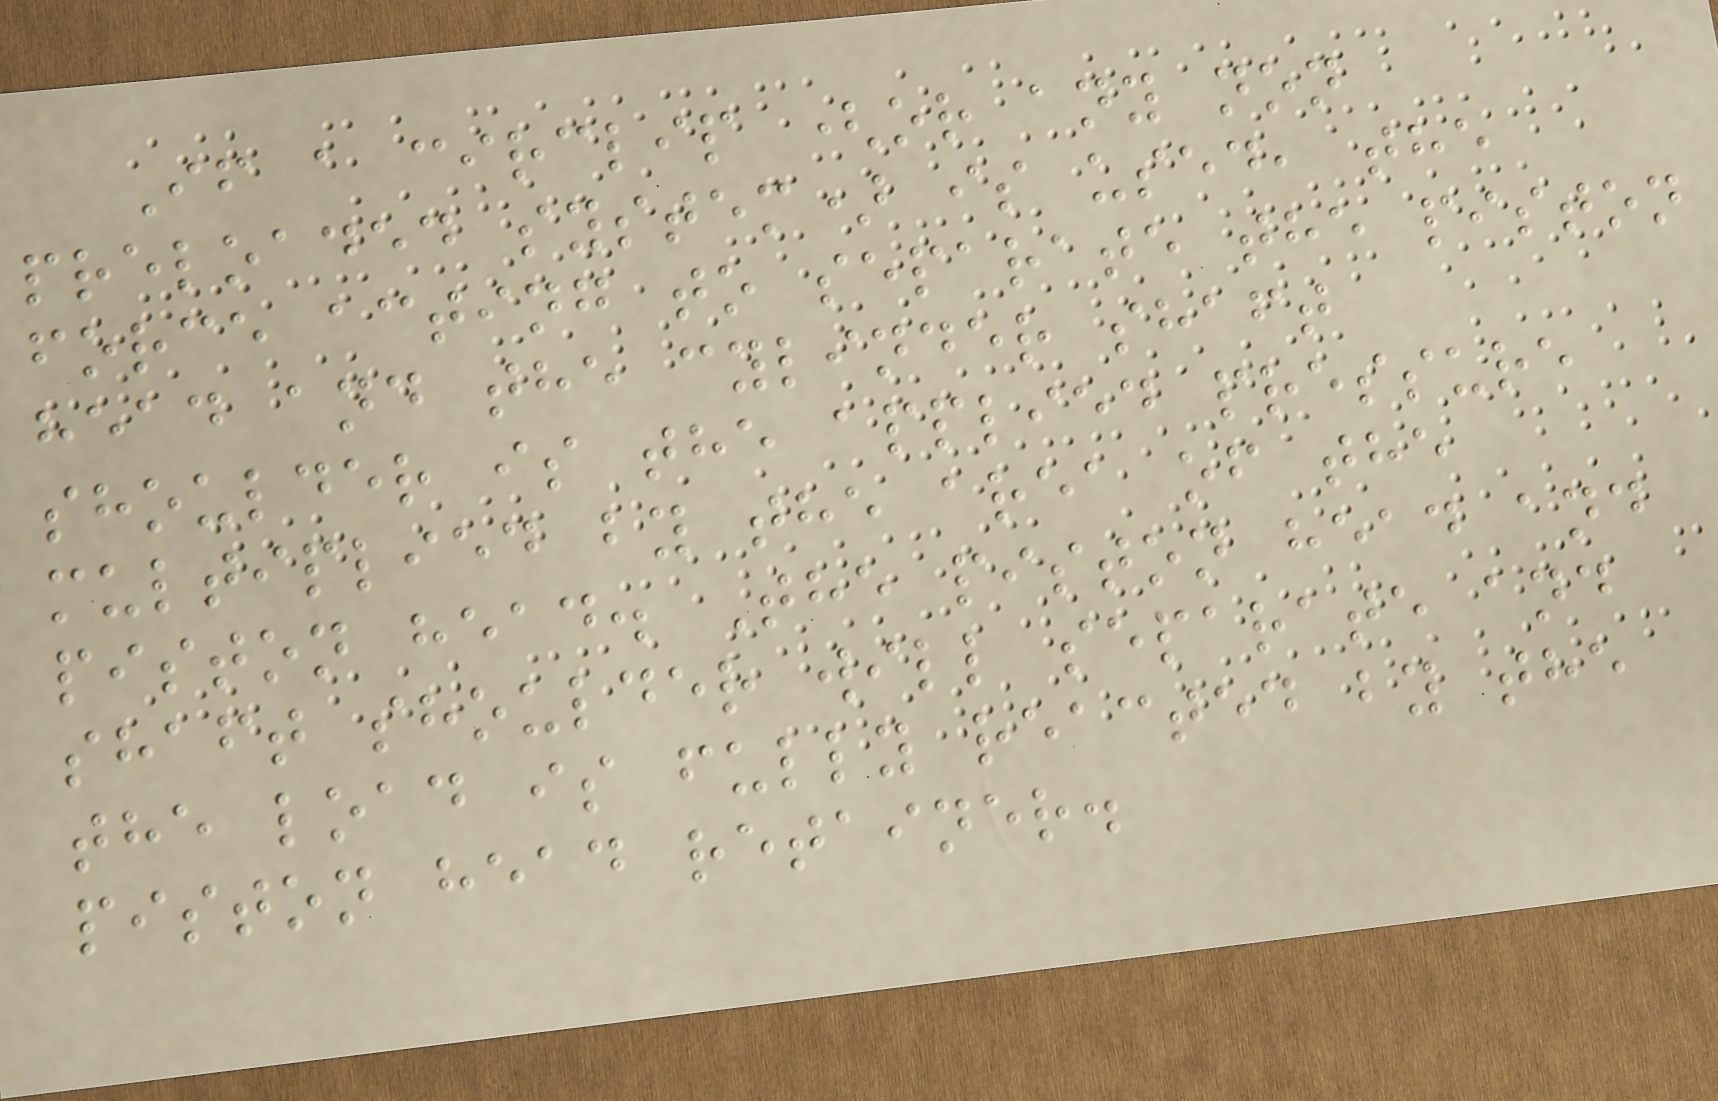If a circlip (or any non
preloaded system) is used, the
force acting to separate the piston
head and the cylinder shaft
shoulder is the applied pressure
multiplied by the area of the
piston head. The piston head and
shaft shoulder will separate and
the load is fully reacted by the
piston head retainer.
